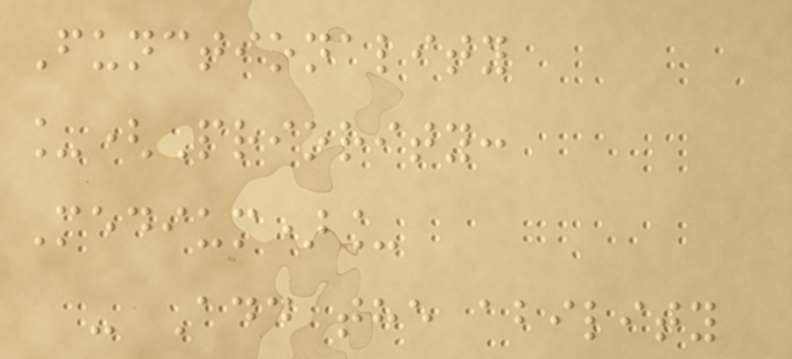Functionality
_(Priority:
Medium)_
- Add the ability
